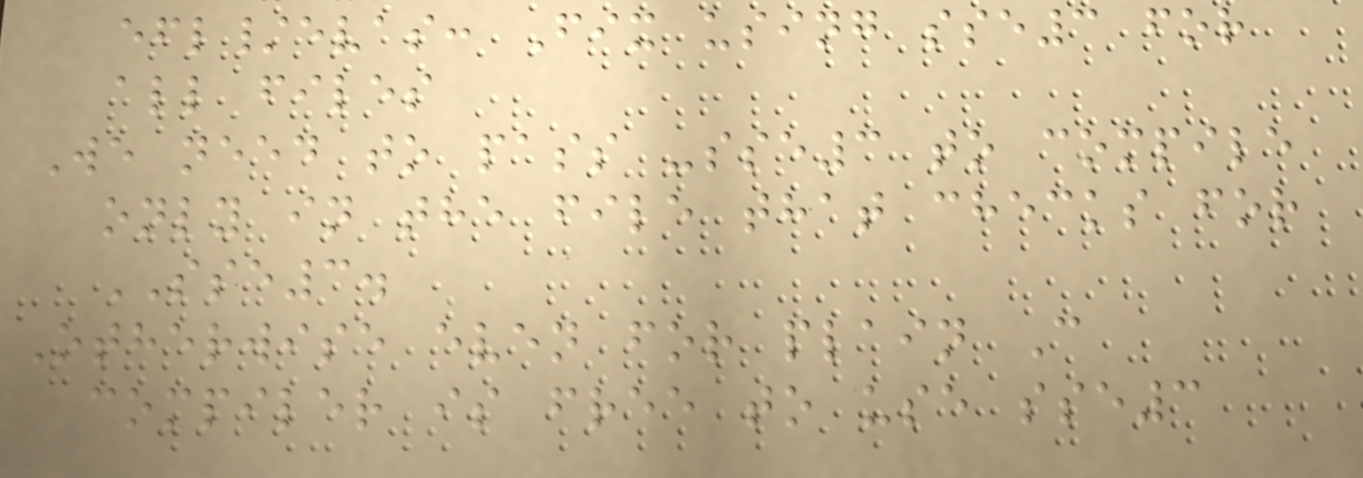efl/evas: Fix using sse3 for
all files
We need to pass -sse3 to compile
only in the file that checks for
SSE3.
Otherwise even for plain C
compiler is free to use sse3
